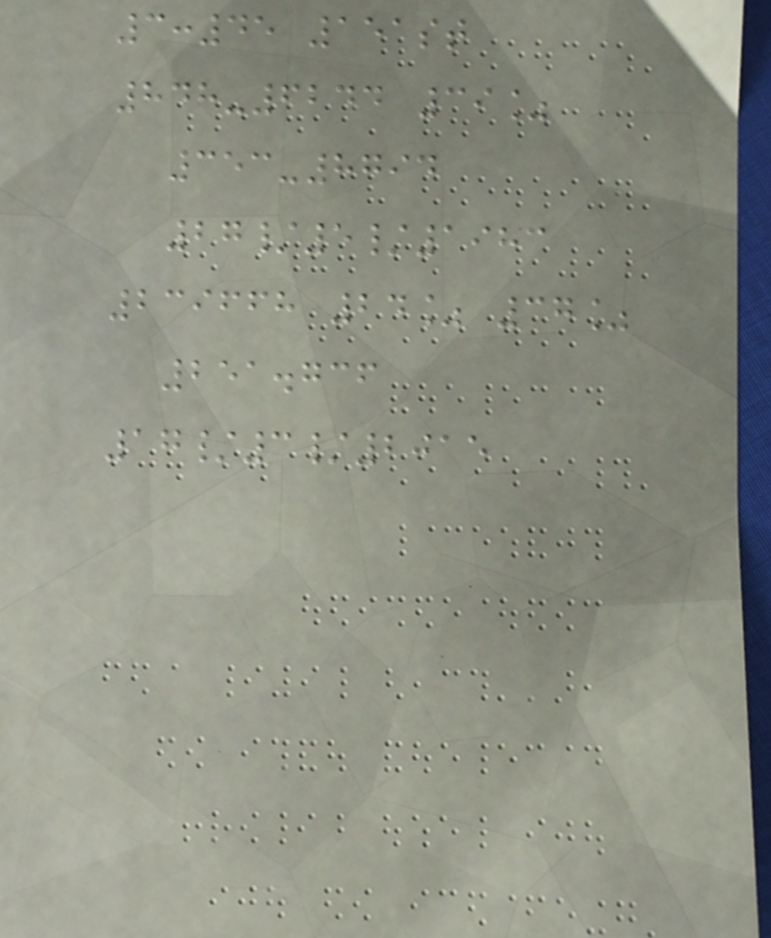3:45 151st
848-6244 39%
353-8794
27/5/1983
239668 24% 37%
251.736
17/3/2015
